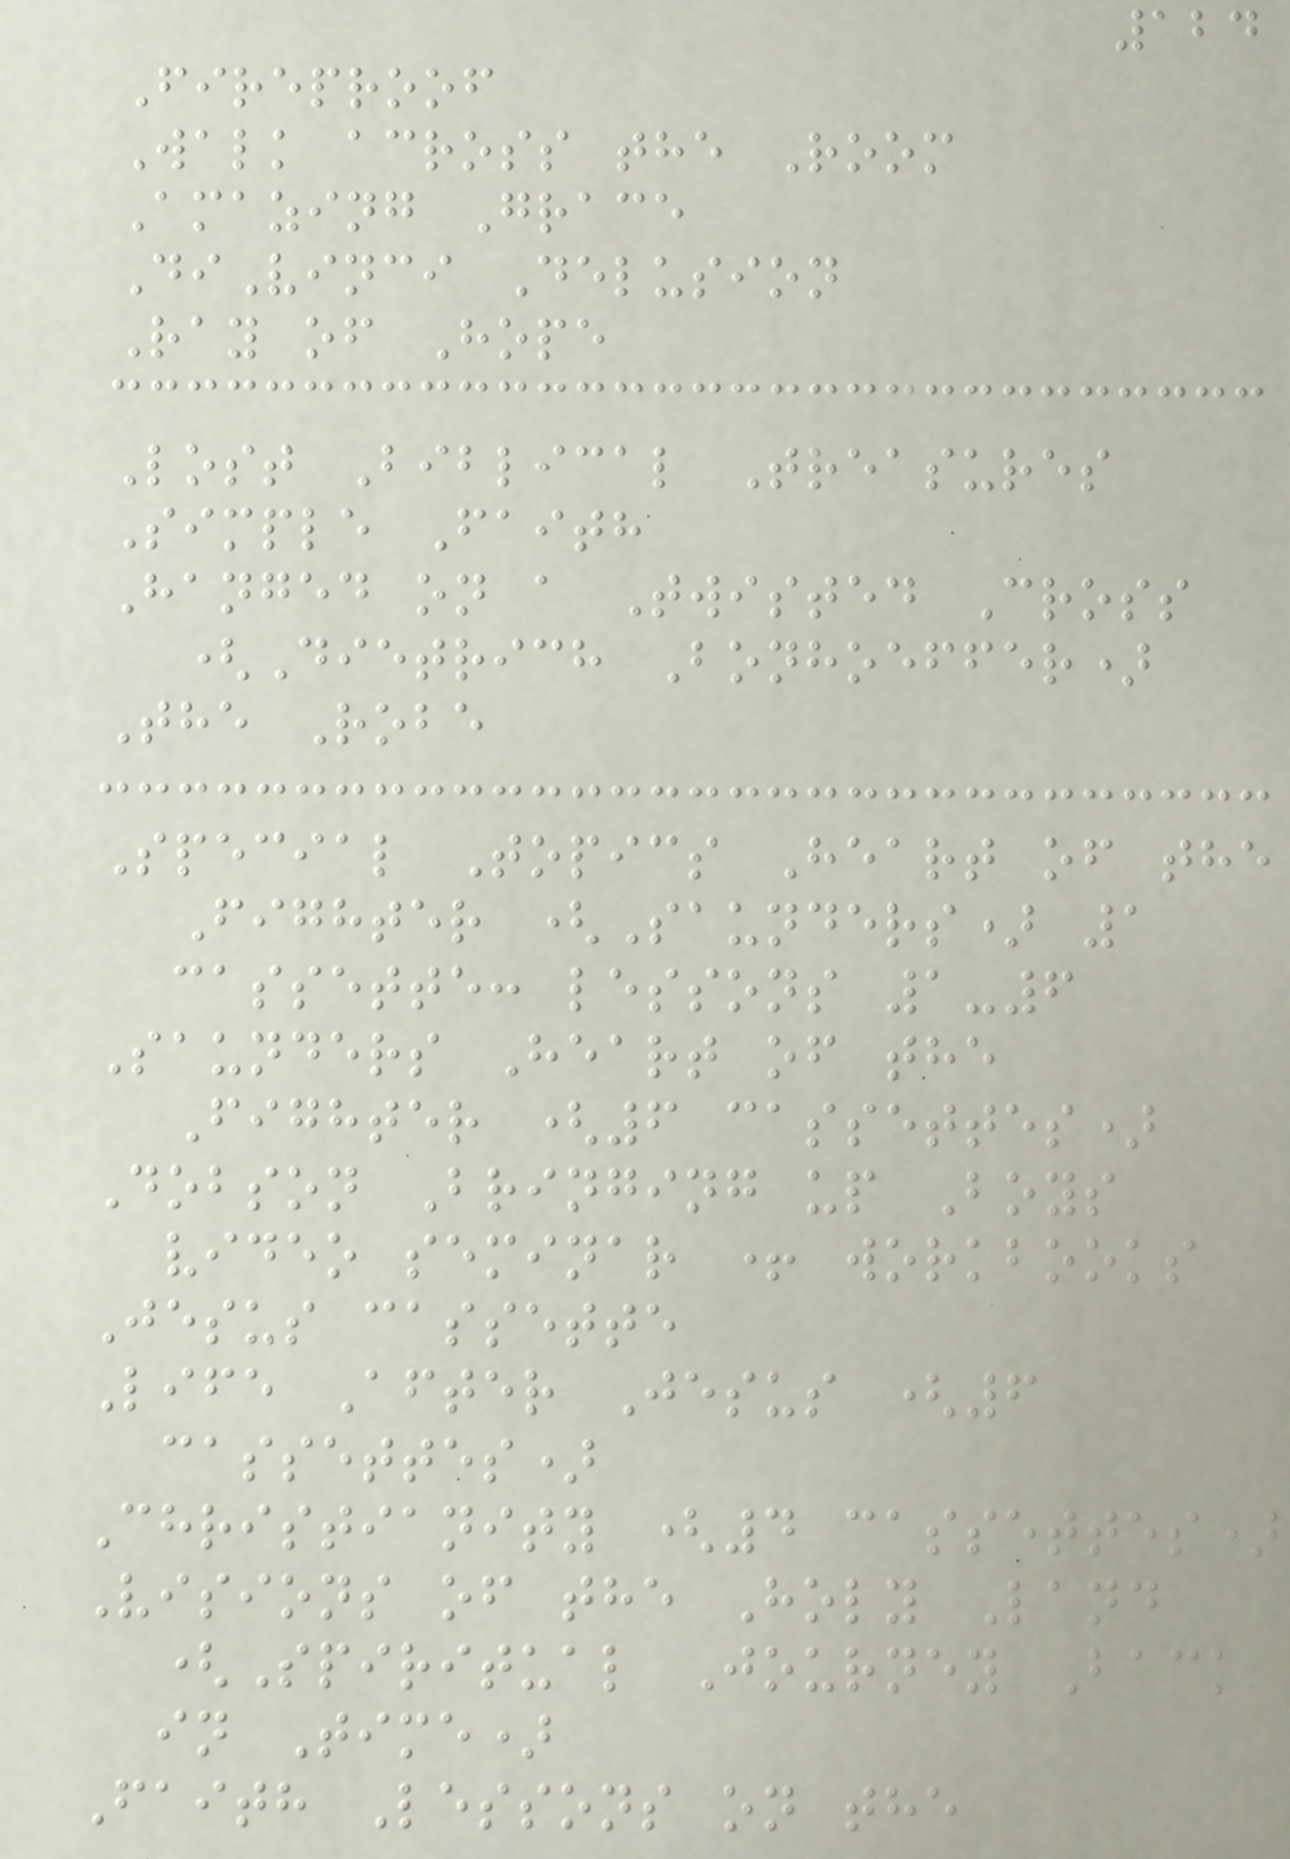124
Fireproof
Walk across the Room
Amazing Grace
DiVinci Delusion
Ray of Hope
Lost Biblical Treasures
Simple Faith
Hanged on a Twisted Cross
(Dietrich Bonhoeffer)
The Robe
Special Topics Heart of the
Fighter (Saunders) 1
cassette: lessons 1-6
Saunders Heart of the
Fighter (6 cassettes)
Dobson Bringing up Boys
video seminar + workbooks
Jesus cassette
Life After Jesus (6
cassettes)
Christianity (4 cassettes)
Visions of the Holy Land
(Spiritual Journey Back
in Time)
Faith Lessons on the
